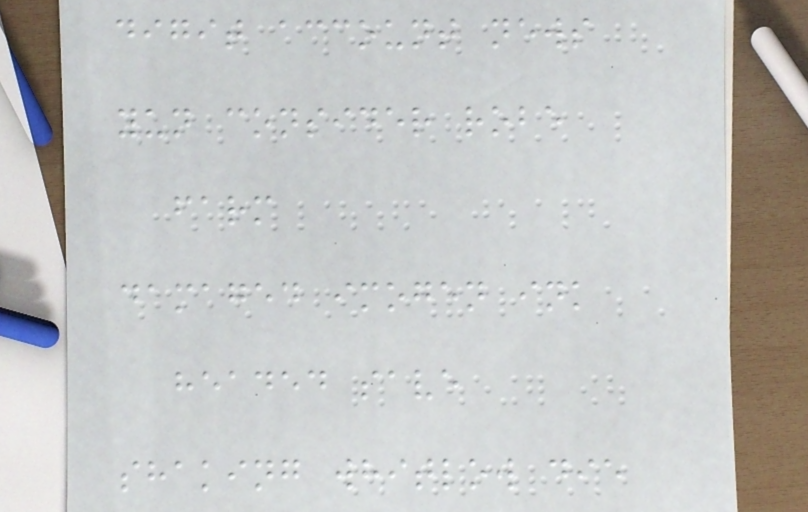digit account news
yun consider robe
farm
damaged imogen ink
headed save
shaking whitlow die
